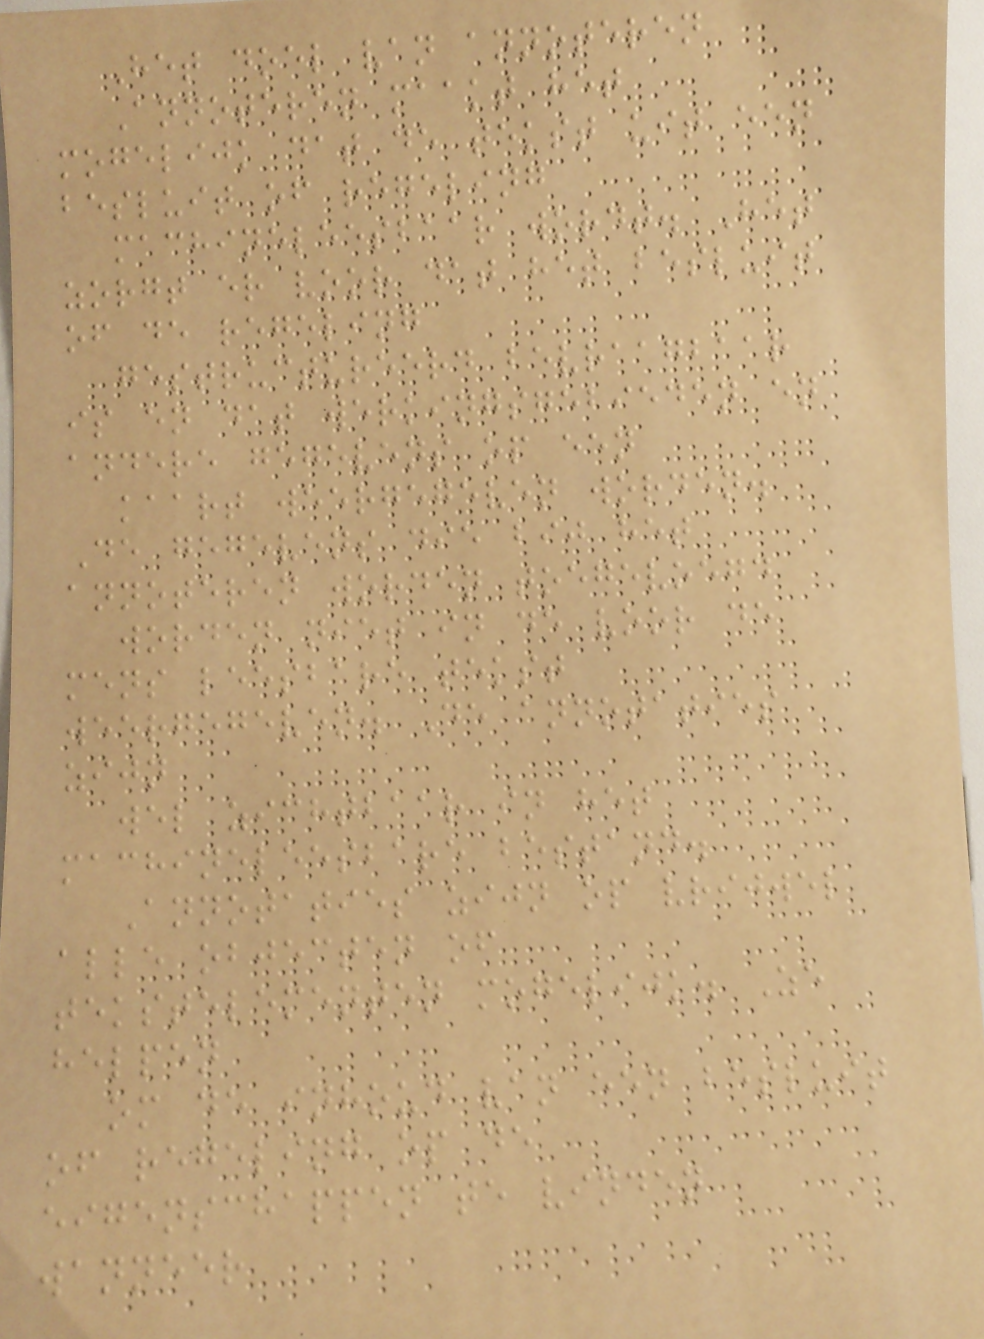Het doel van annoteren
Annoteren maakt het
mogelijk dat de tekst uit een
besluit of regeling
machineleesbaar wordt. Het
zorgt er voor dat het besluit
of de regeling
gestructureerd bevraagbaar
is en dat werkingsgebieden en
andere gegevens op een
kaart weergegeven worden.
De gegevens die bij het
annoteren worden toegevoegd
worden niet in de voor de
mens leesbare tekst
weergegeven. De annotaties
zijn
wel zichtbaar in het
machineleesbare bestand.
Annotaties zijn op vrijwel
alle objecten of
tekstelementen mogelijk. Ze
helpen
om de inhoud van een besluit
of regeling op de
eigenschappen te vinden
wanneer
